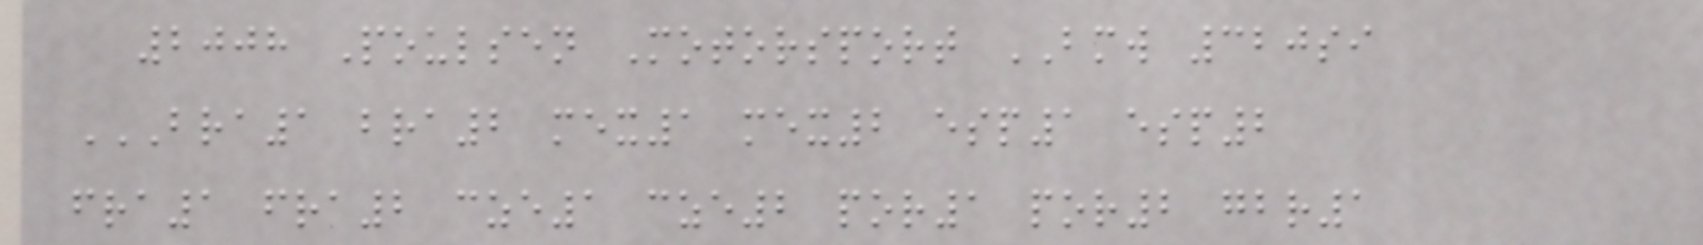2008 Poulsen Motorsport BMW 320si
BRA1 BRA2 MEX1 MEX2 ESP1 ESP2
FRA1 FRA2 CZE1 CZE2 POR1 POR2 GBR1
